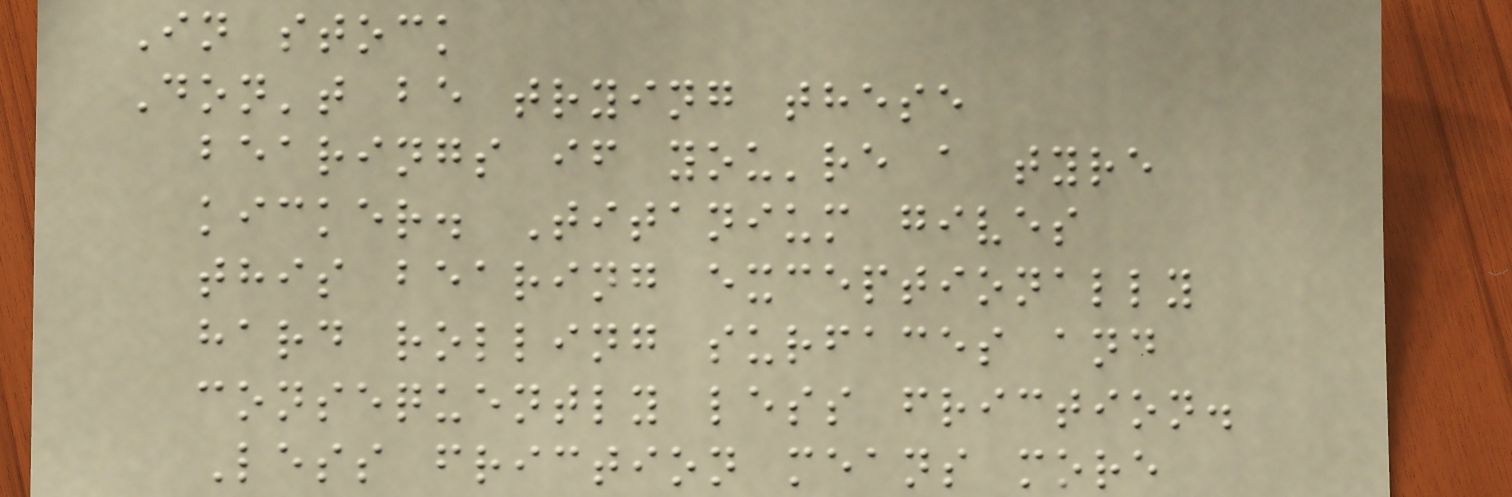In stock
Don't be trying these
bearings if you're a tyre
kicker. Titanium gives
this bearing exceptionally
hard rolling surfaces and
consequently less friction.
Less friction means more
